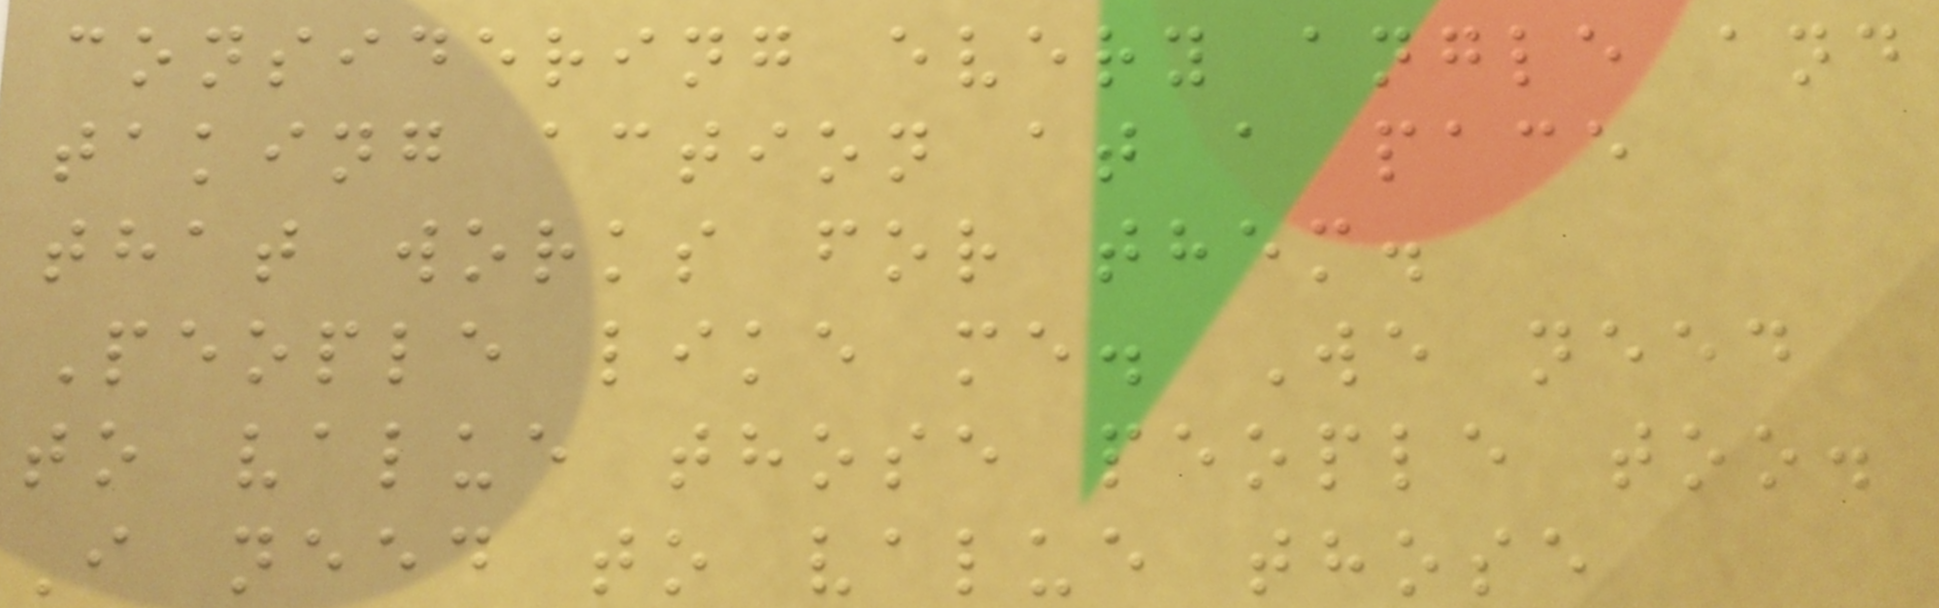considering every angle and
taking action at a pace
that works for them.
People like me. We need
to value those people too.
I need to value those
